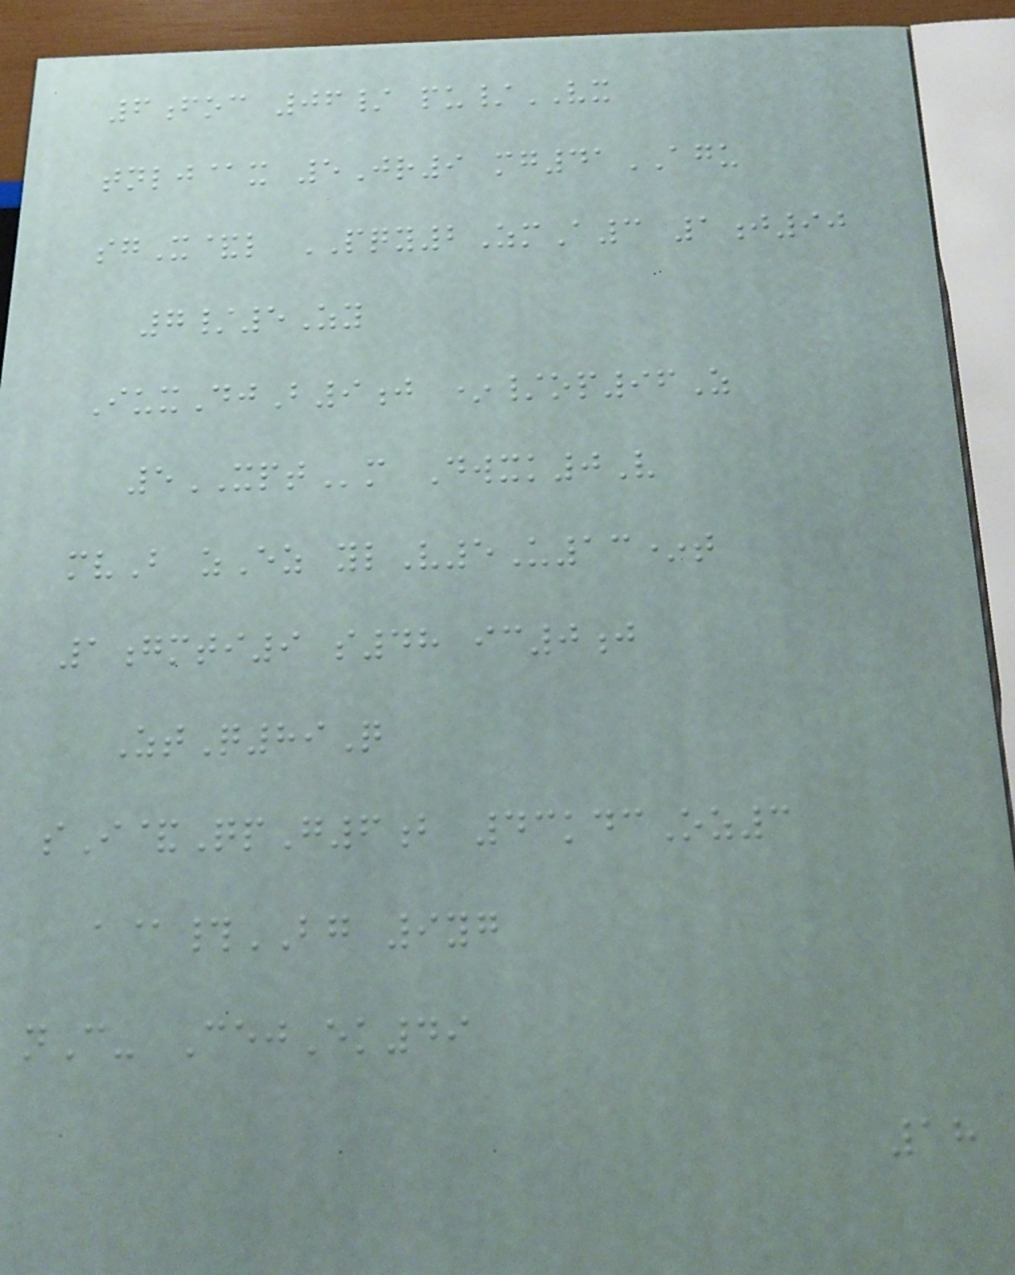6foc 06/ pu/VX
tnlj@x 5Jr9 mg41AGU
sgX&l PQY2ZmA3 1j90
7/5Zy
IuxDjB9j */op96Z
5XPTm Dwxk0V
mvB zEz ylV5U13*t
1gmti9 s48 ic0j
ZtQ89Q
sI&QpG6b 43kdcOz3
a@#BG 9yg
nC- CejEk49
18
